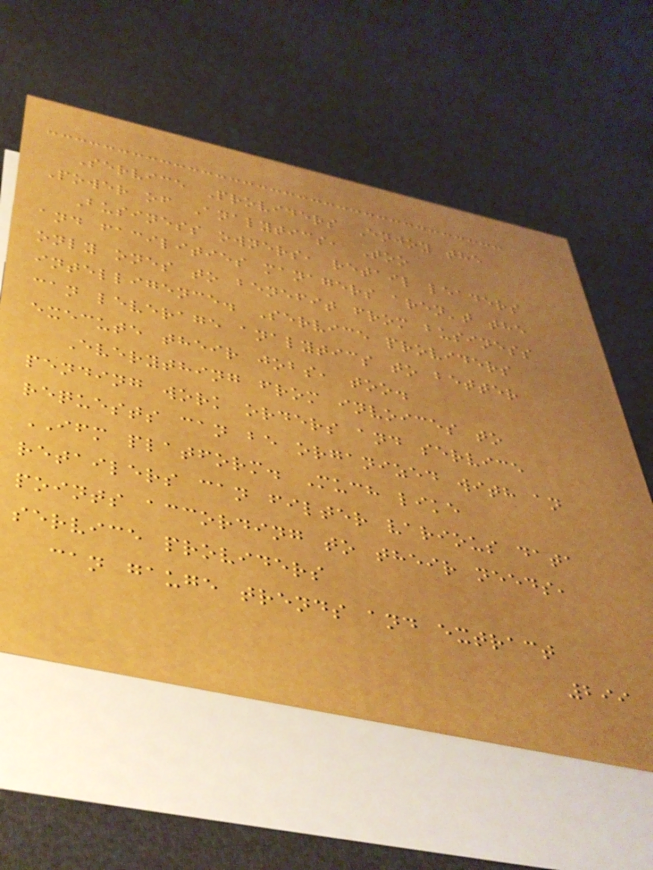Service Providers Enjoy the
Power of Analytics, Too
Business owners, retail leaders
and facilities managers aren't the
only ones to benefit from business
intelligence. Service providers
can leverage analytics to better
execute their jobs, too.
Everything from invoices to
pending work orders and service
requests can be organized with an
IFM platform. Much like
retailers can filter various data
points according to their needs,
service providers
can gauge trends and extract
299
